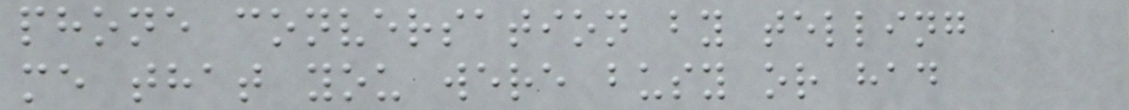phone conversation by telling
me that you were busy or had
